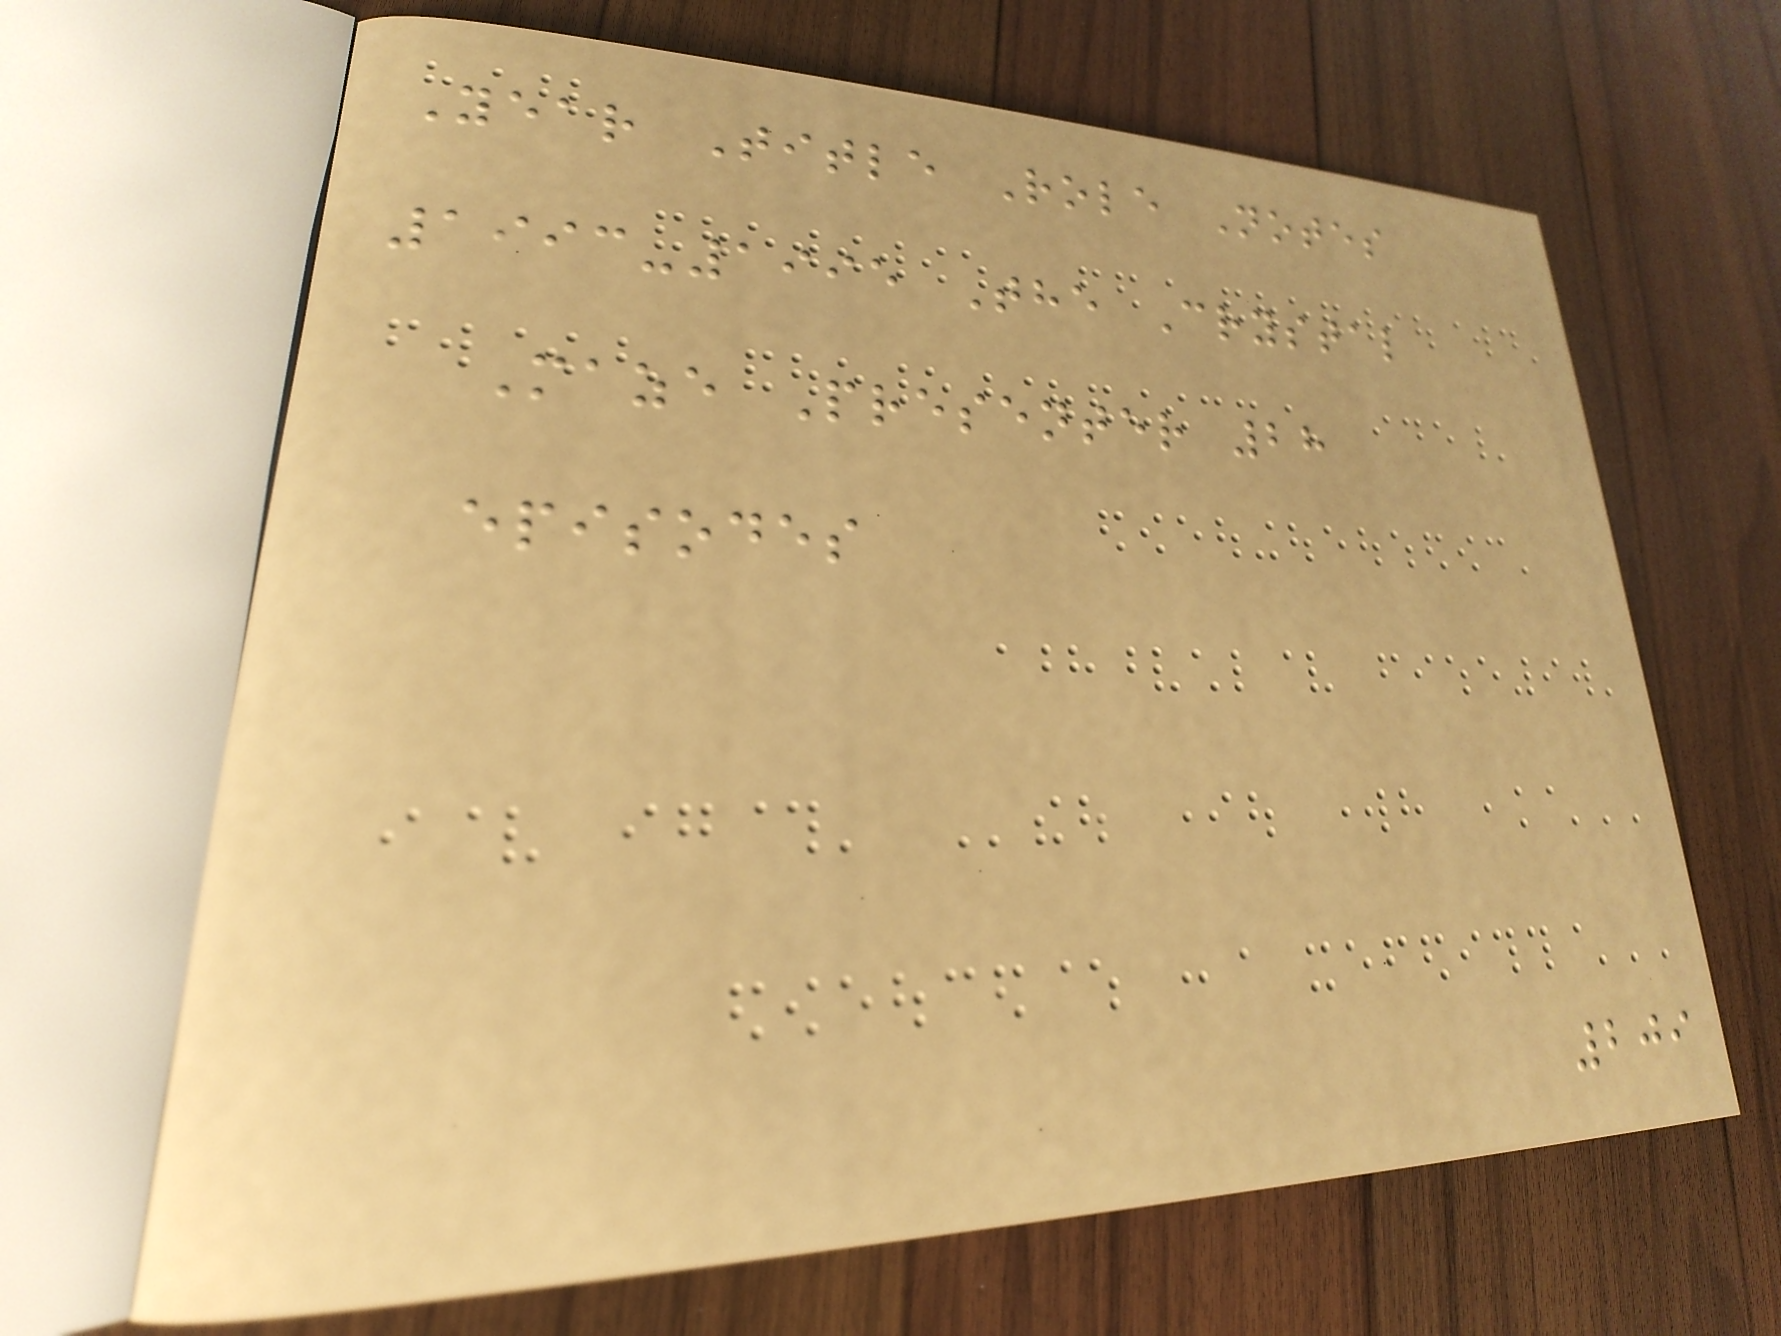Year Title Role Notes
1993-1995 The Crystal
Maze Presenter 28
episodes
209
